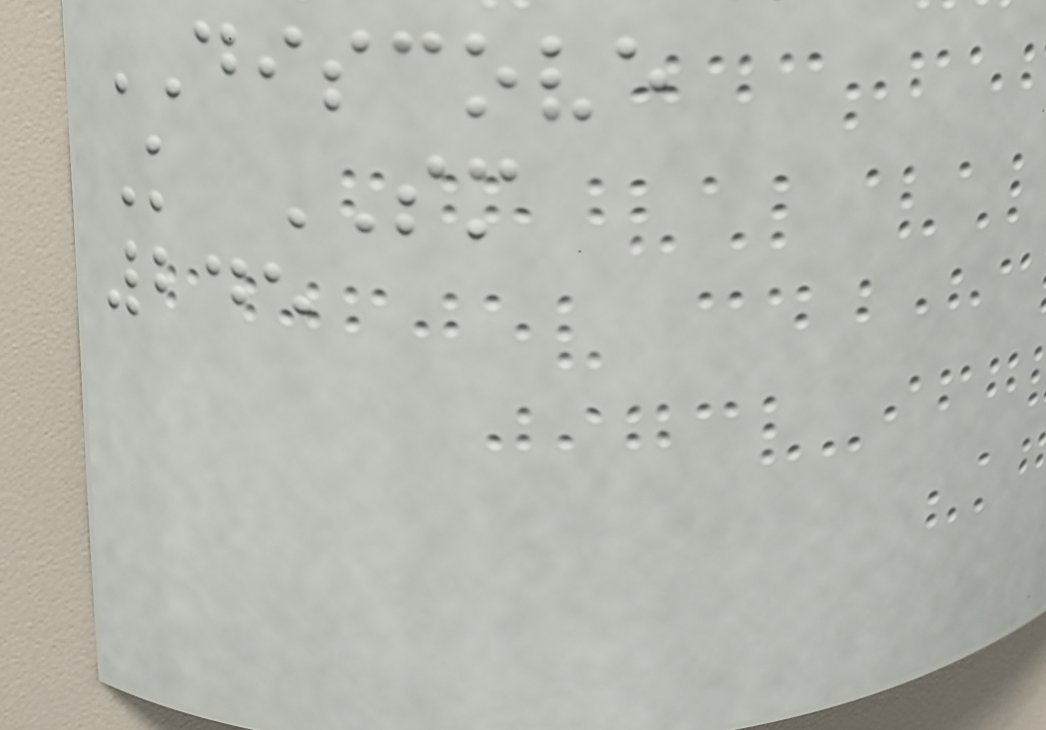DISCOVE
K SM
245
